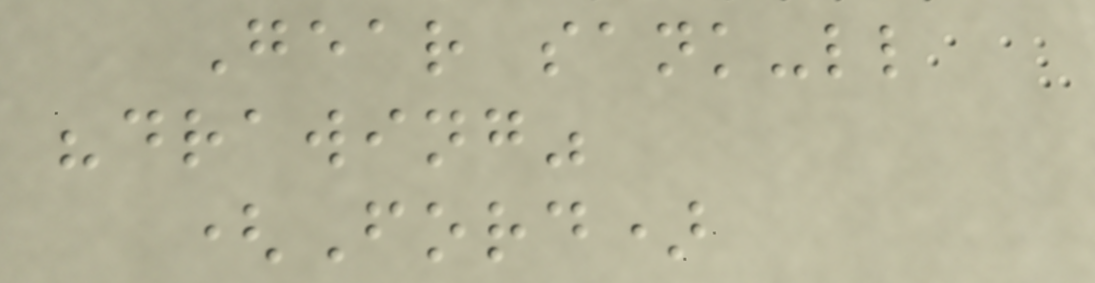Gear sank-ll
"drawing"
(Ford)
